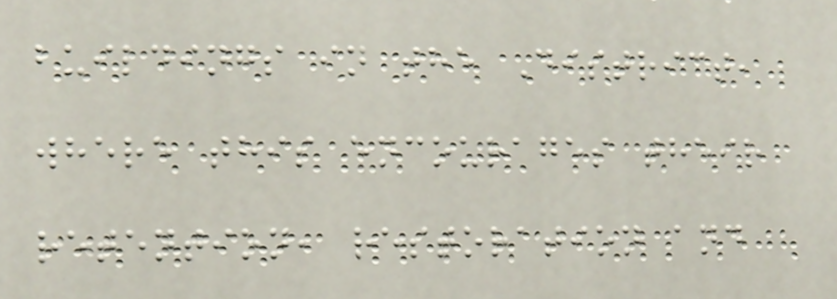buildings in the District,
where this encourages their
retention, restoration and
